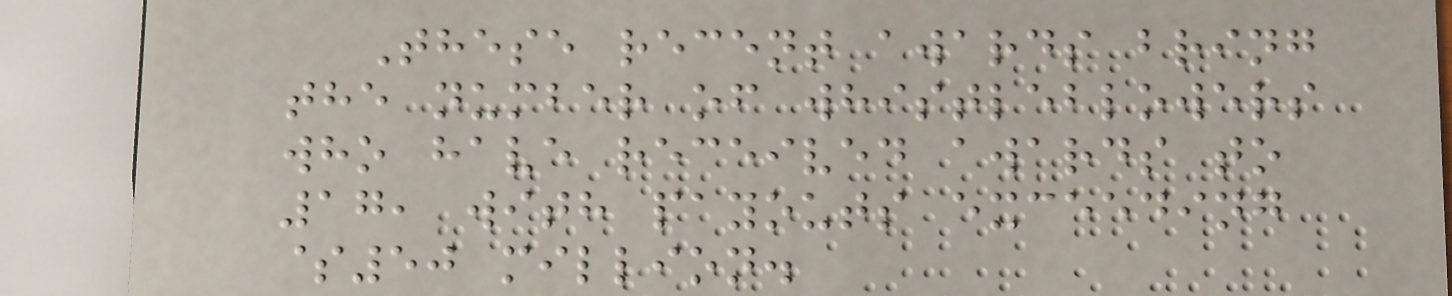These recent awards bring
the number of whistleblowers
who have received awards to
17, with payouts exceeding
$50 million.
